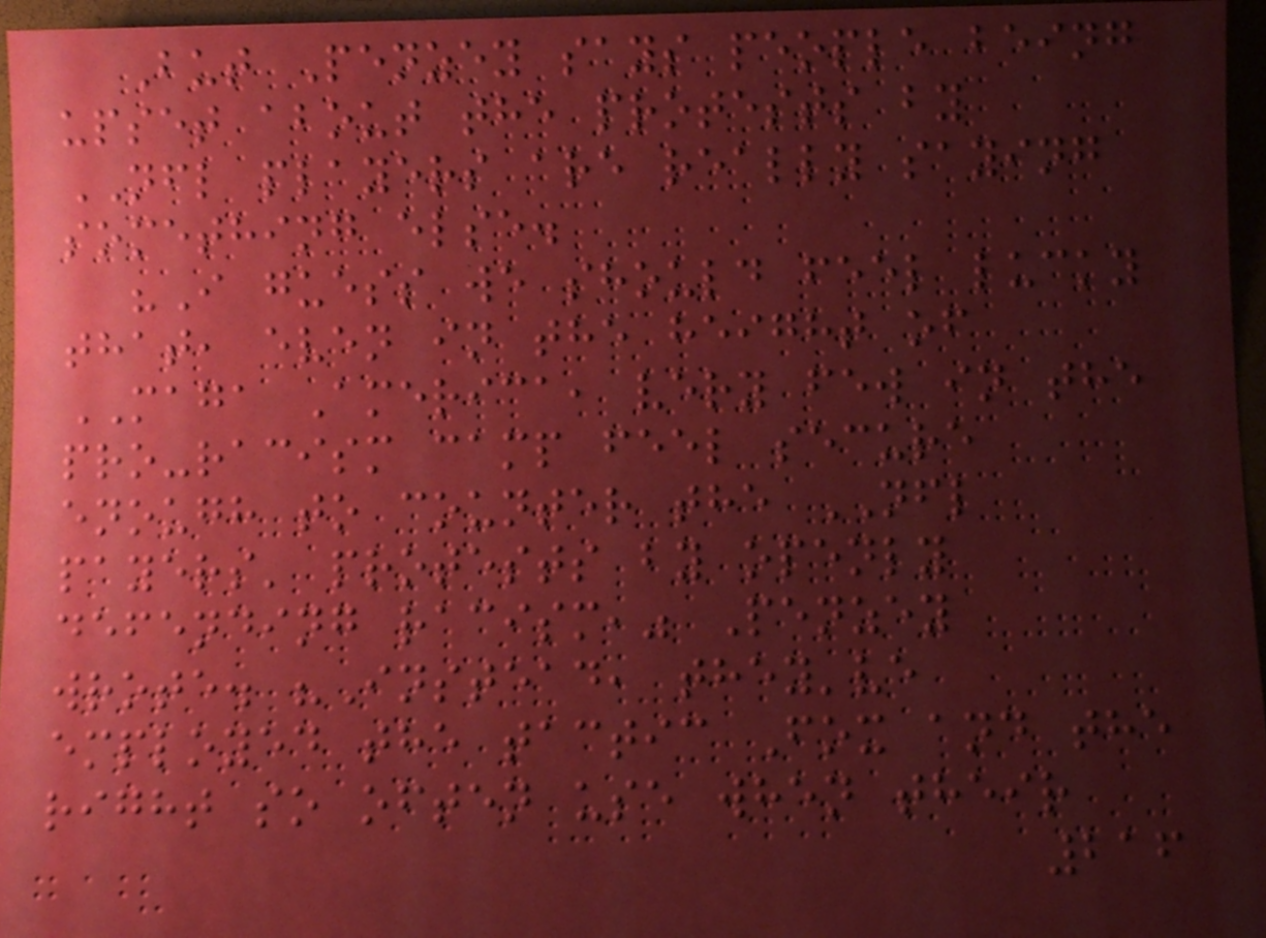But Penzey says people being
upset about the protests by
NFL players are really saying
something else.
"I guess we should feel lucky
that, even in the height of
MAGA America, very few in the
pro-racism camp feel secure
enough to counter the NFL
payers' protests by openly
defending racism," Penzey
wrote. "Instead, they've
employed the tactic Fox and the
right so often use when their
216
